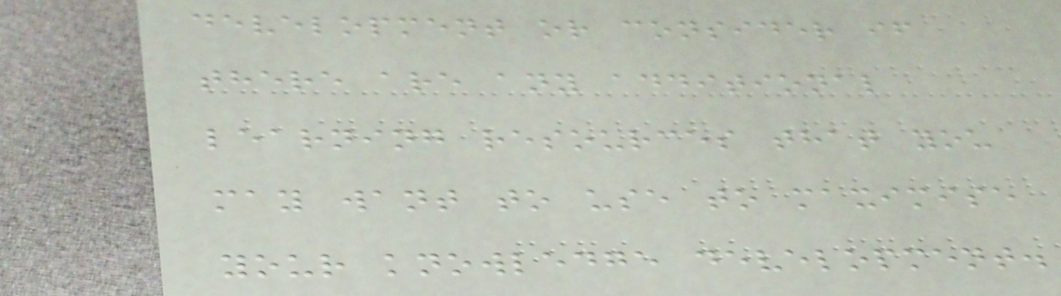development or consider if
there are any additional
learning resources that you
may want to use to maximise
your knowledge development.
